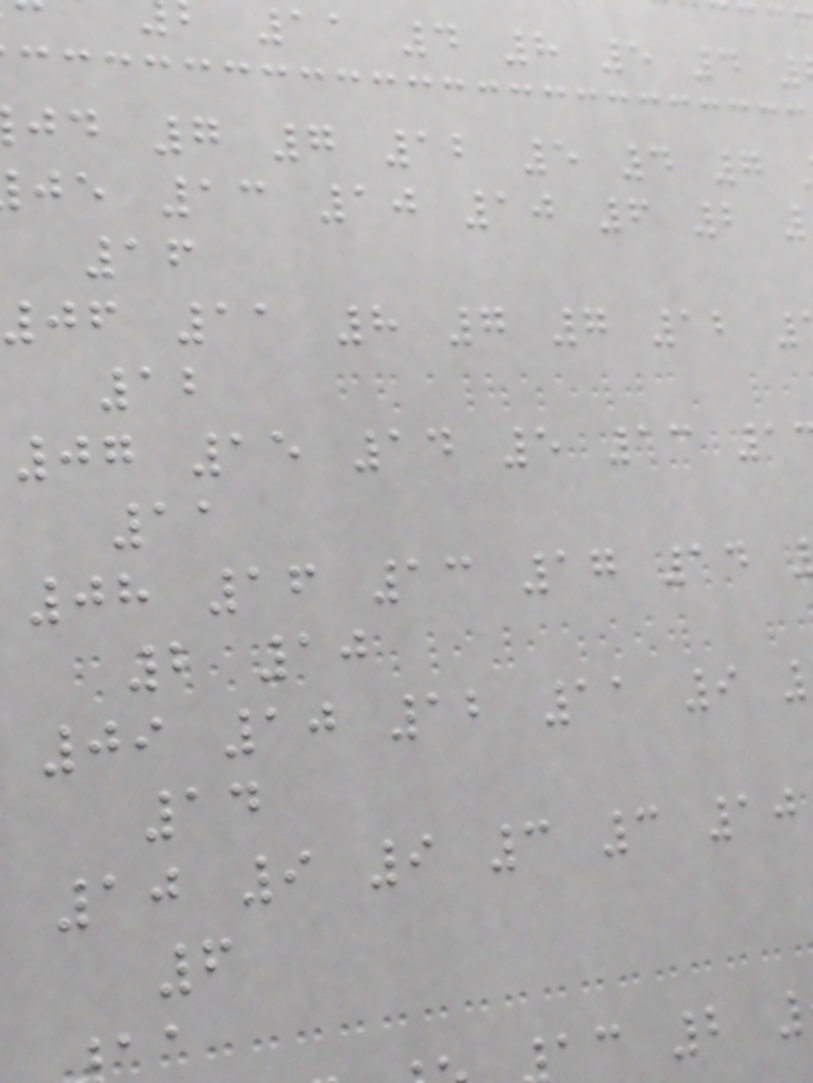11 4 8 5 4
jd 7 7 12 5 4 7
je 13 10 10 6 2
16
jf 11 8 7 7 12
12
07 15 14 5 13 1
11
08 16 13 17 14
2 10
09 10 12 11 9
14
10 9 9 3 3 10
6
